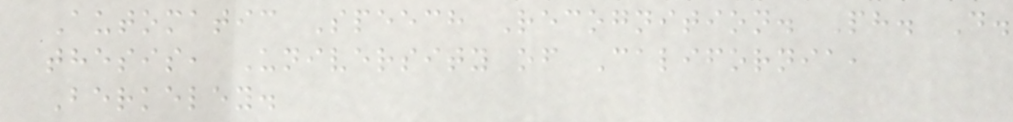Automatic Speech Recognition. Ph. D.
thesis, University of California,
Berkeley.
